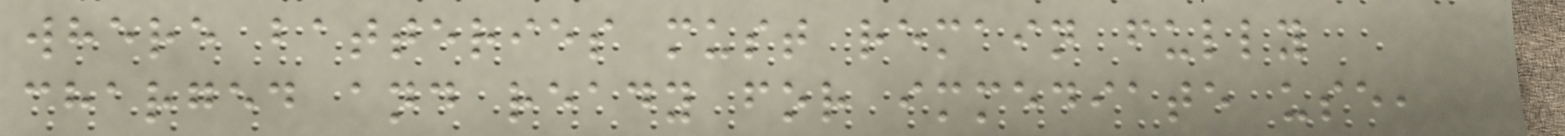where batteries must remain fully
charged and ready for immediate use,
